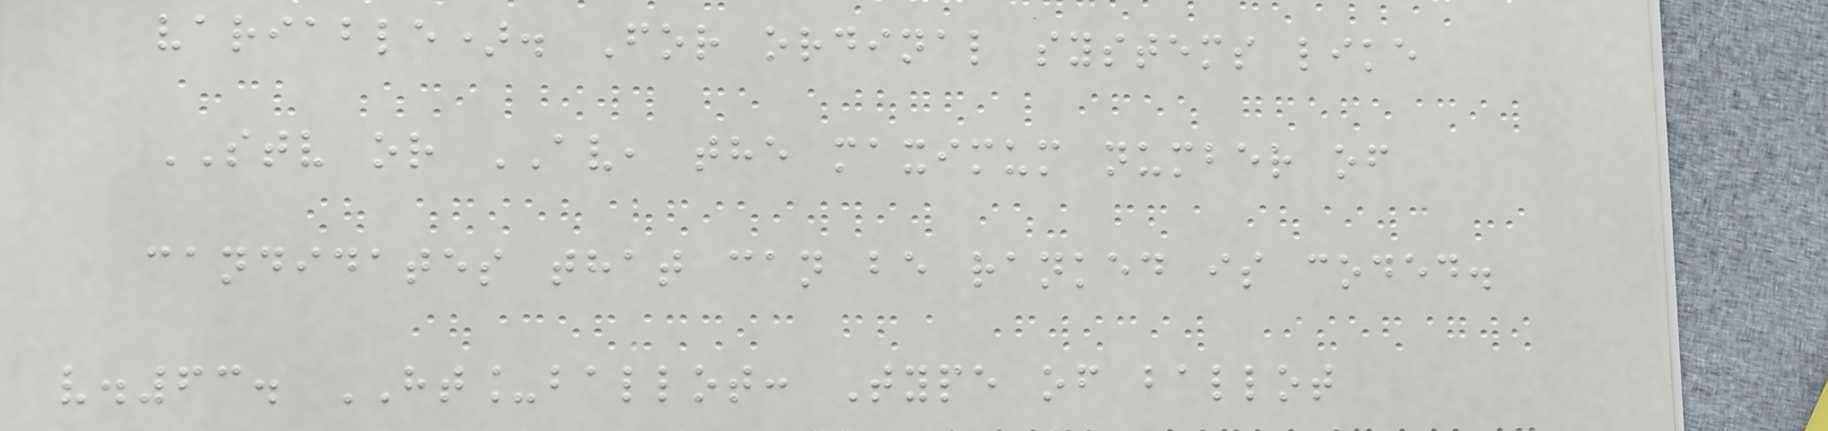variable). For ordinal systems like
STV or AV, the maximum number of
candidates that can be ranked is coded.
v.63. HT_ballot: Type of ballot
